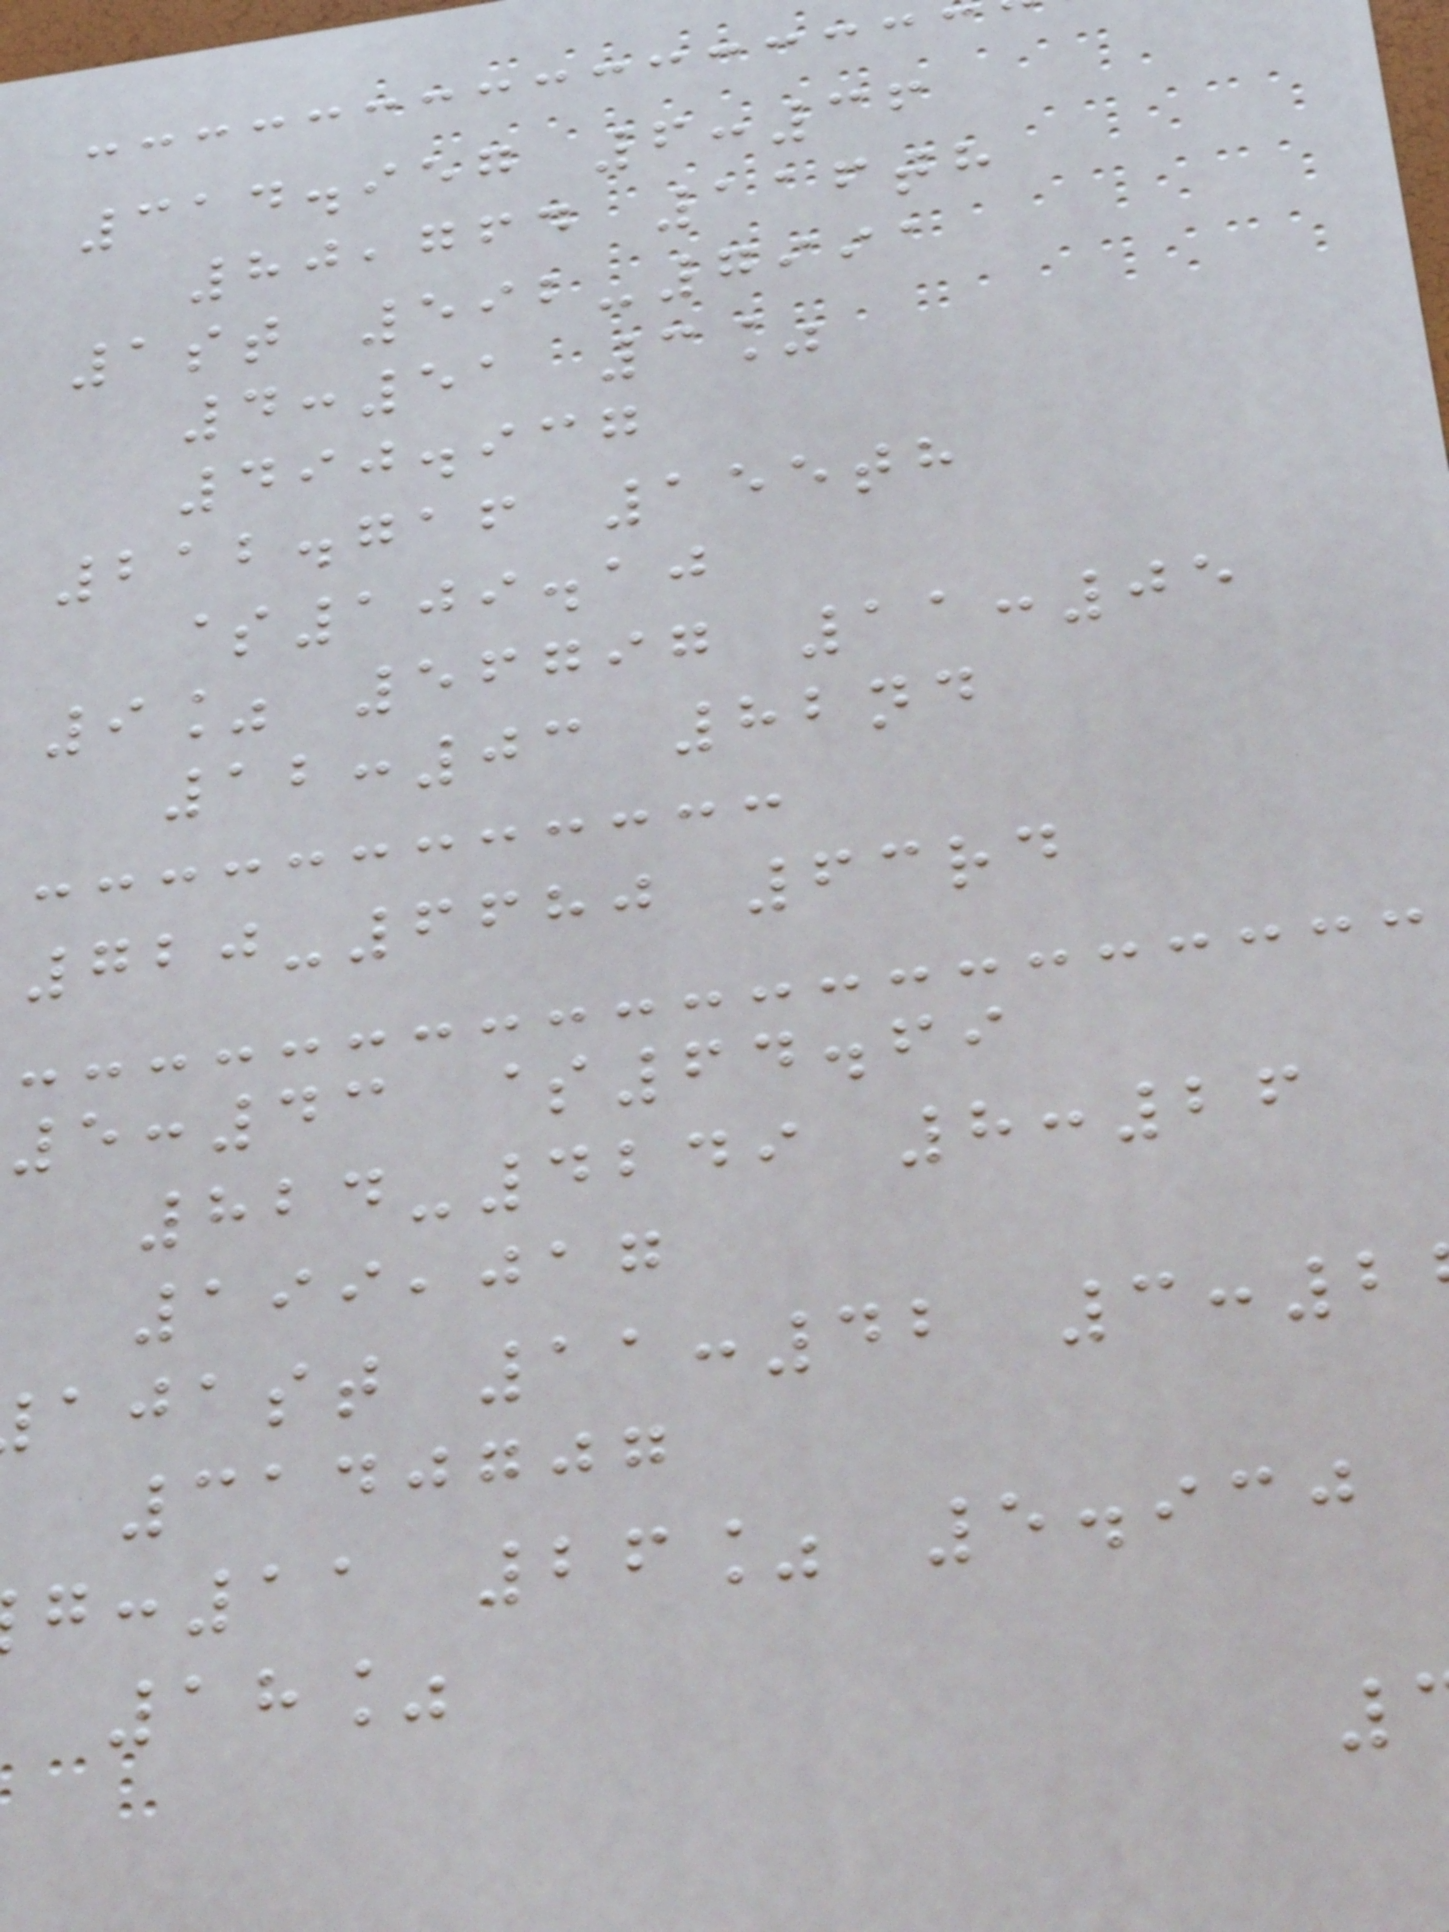314.957 6:36
80,764 116th
1st 592-7991
4:51 3%
490.937
212.716 155th
$109.10
9% 56797 11:05
12:03 82nd
720-6680 63rd
5:43 $64.69
824-4249 8:26
199,017
ajast 11:42 3:2
3140707
:11 26% 5.930
18%
